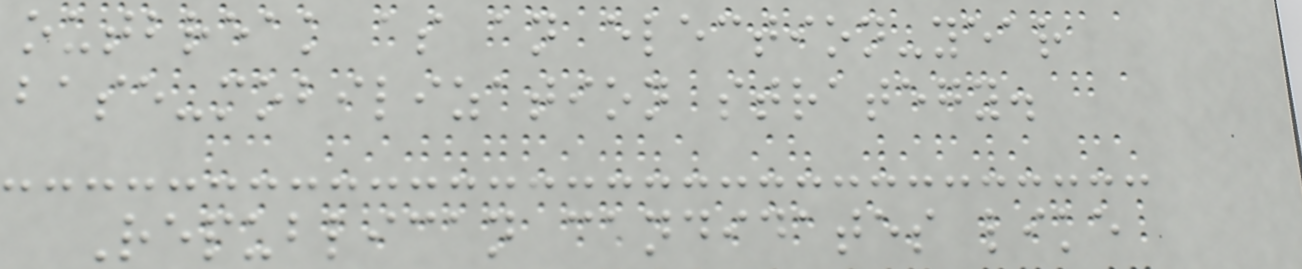outbreak as an election-year
base-mobilization strategy.
Republican candidates like
